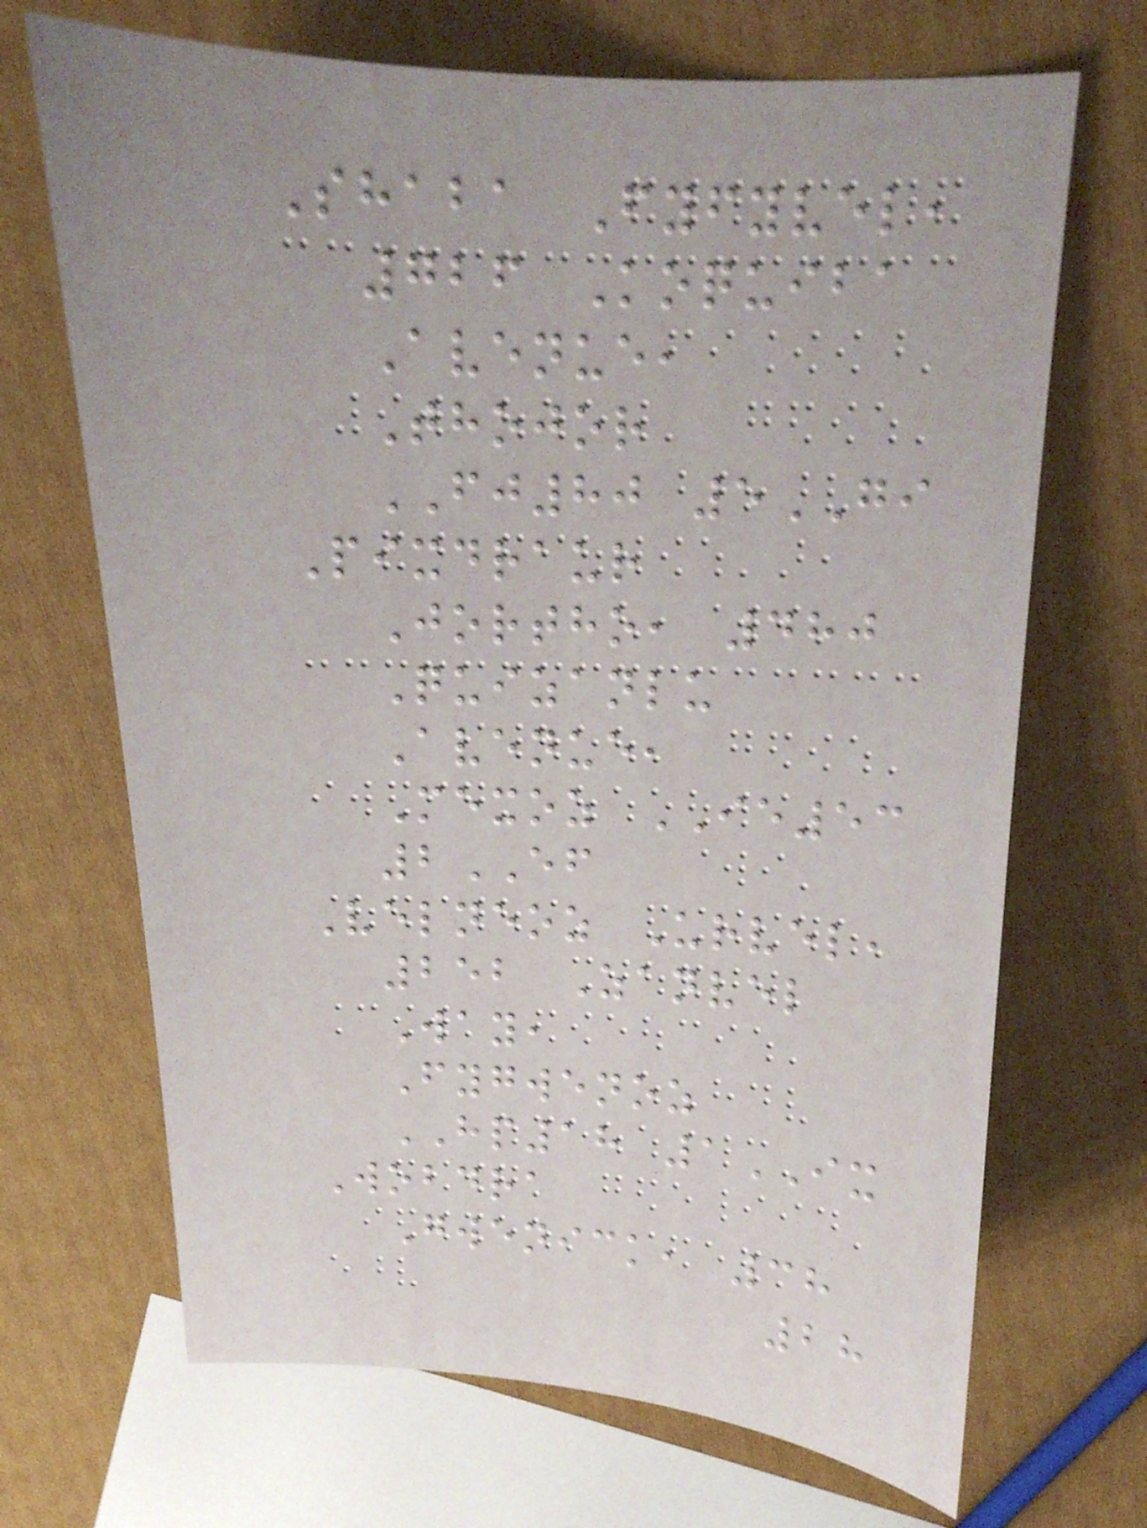Shaba Fyfyvel,
726 Koquiba
Avenue,
Thojor
FJ80 5GI
Pixdraur
Jortho, 480
Quizanlu
Avenue,
Mexoz IE53
2EF
Velneoz Urvel,
252 Zanvel
Way,
Fygwenoz
HP18 1IX
Wobdra
Gwenick, 38
28
